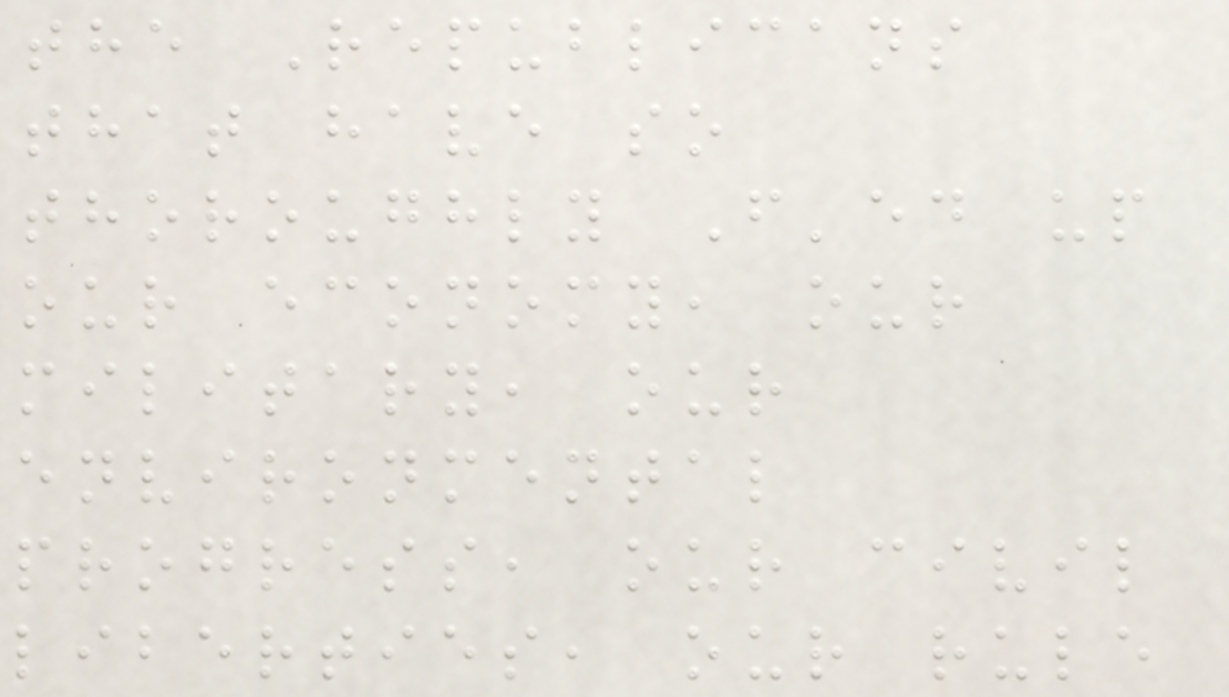the Republicans
that have so
thoroughly F'ed up
our economy, our
military, our
environmental
progress, our civil
liberties, our rule
